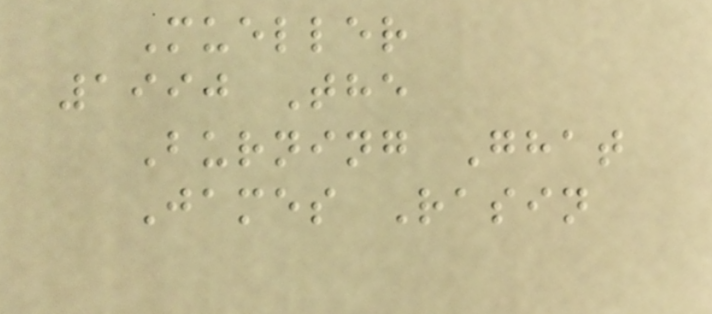Mueller
1990 The
Burning Ghat
James Rasin
